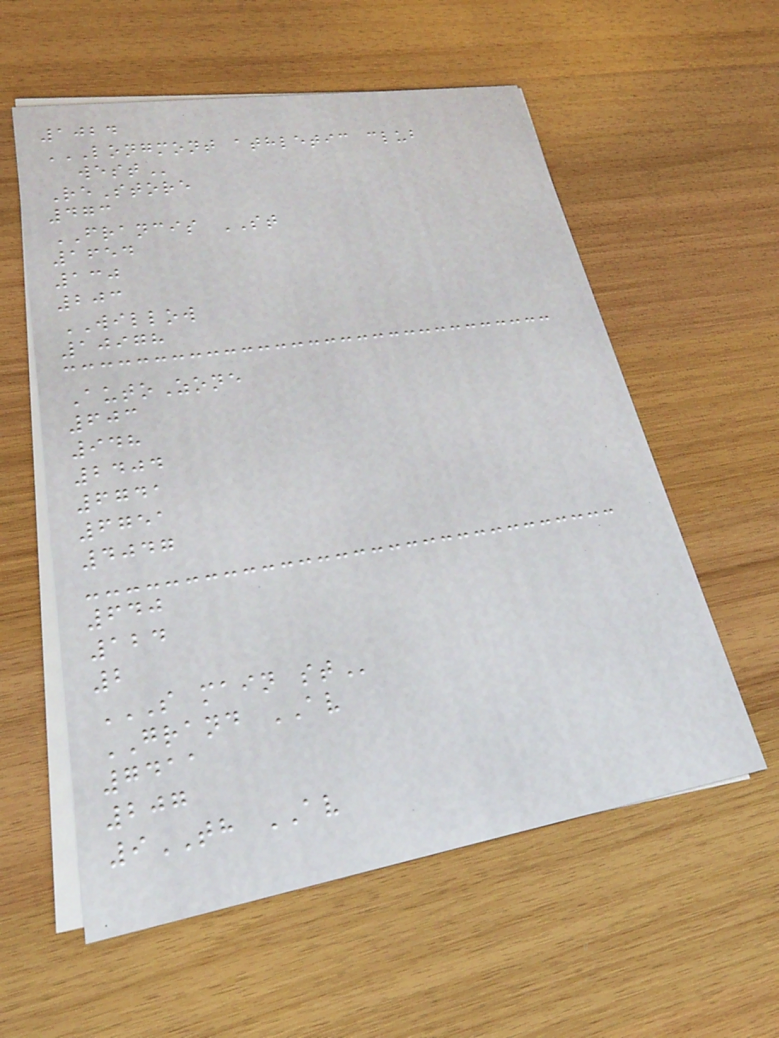1024
LONGMONT ATHLETIC CLUB
WEST
ReStore
473
FRANCIS ST
1654
130
203
WILLOW
10978
AutoZone
603
948
2404
6741
6751
4047
640
124
2
S MAIN ST
GRAND AV
7411
207
9TH AV
